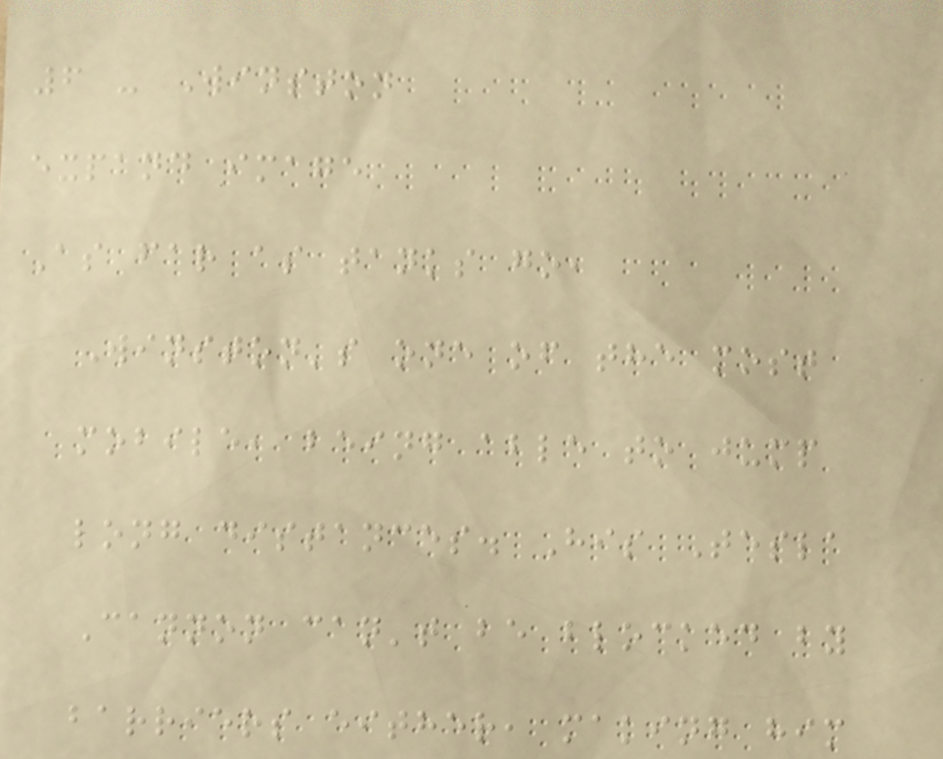6 - Winston
expand image
As far as tanks go,
Winston's one of the most
mobile, being able to jump
long distances. His Tesla
Cannon can't be blocked by
barriers either, making him
